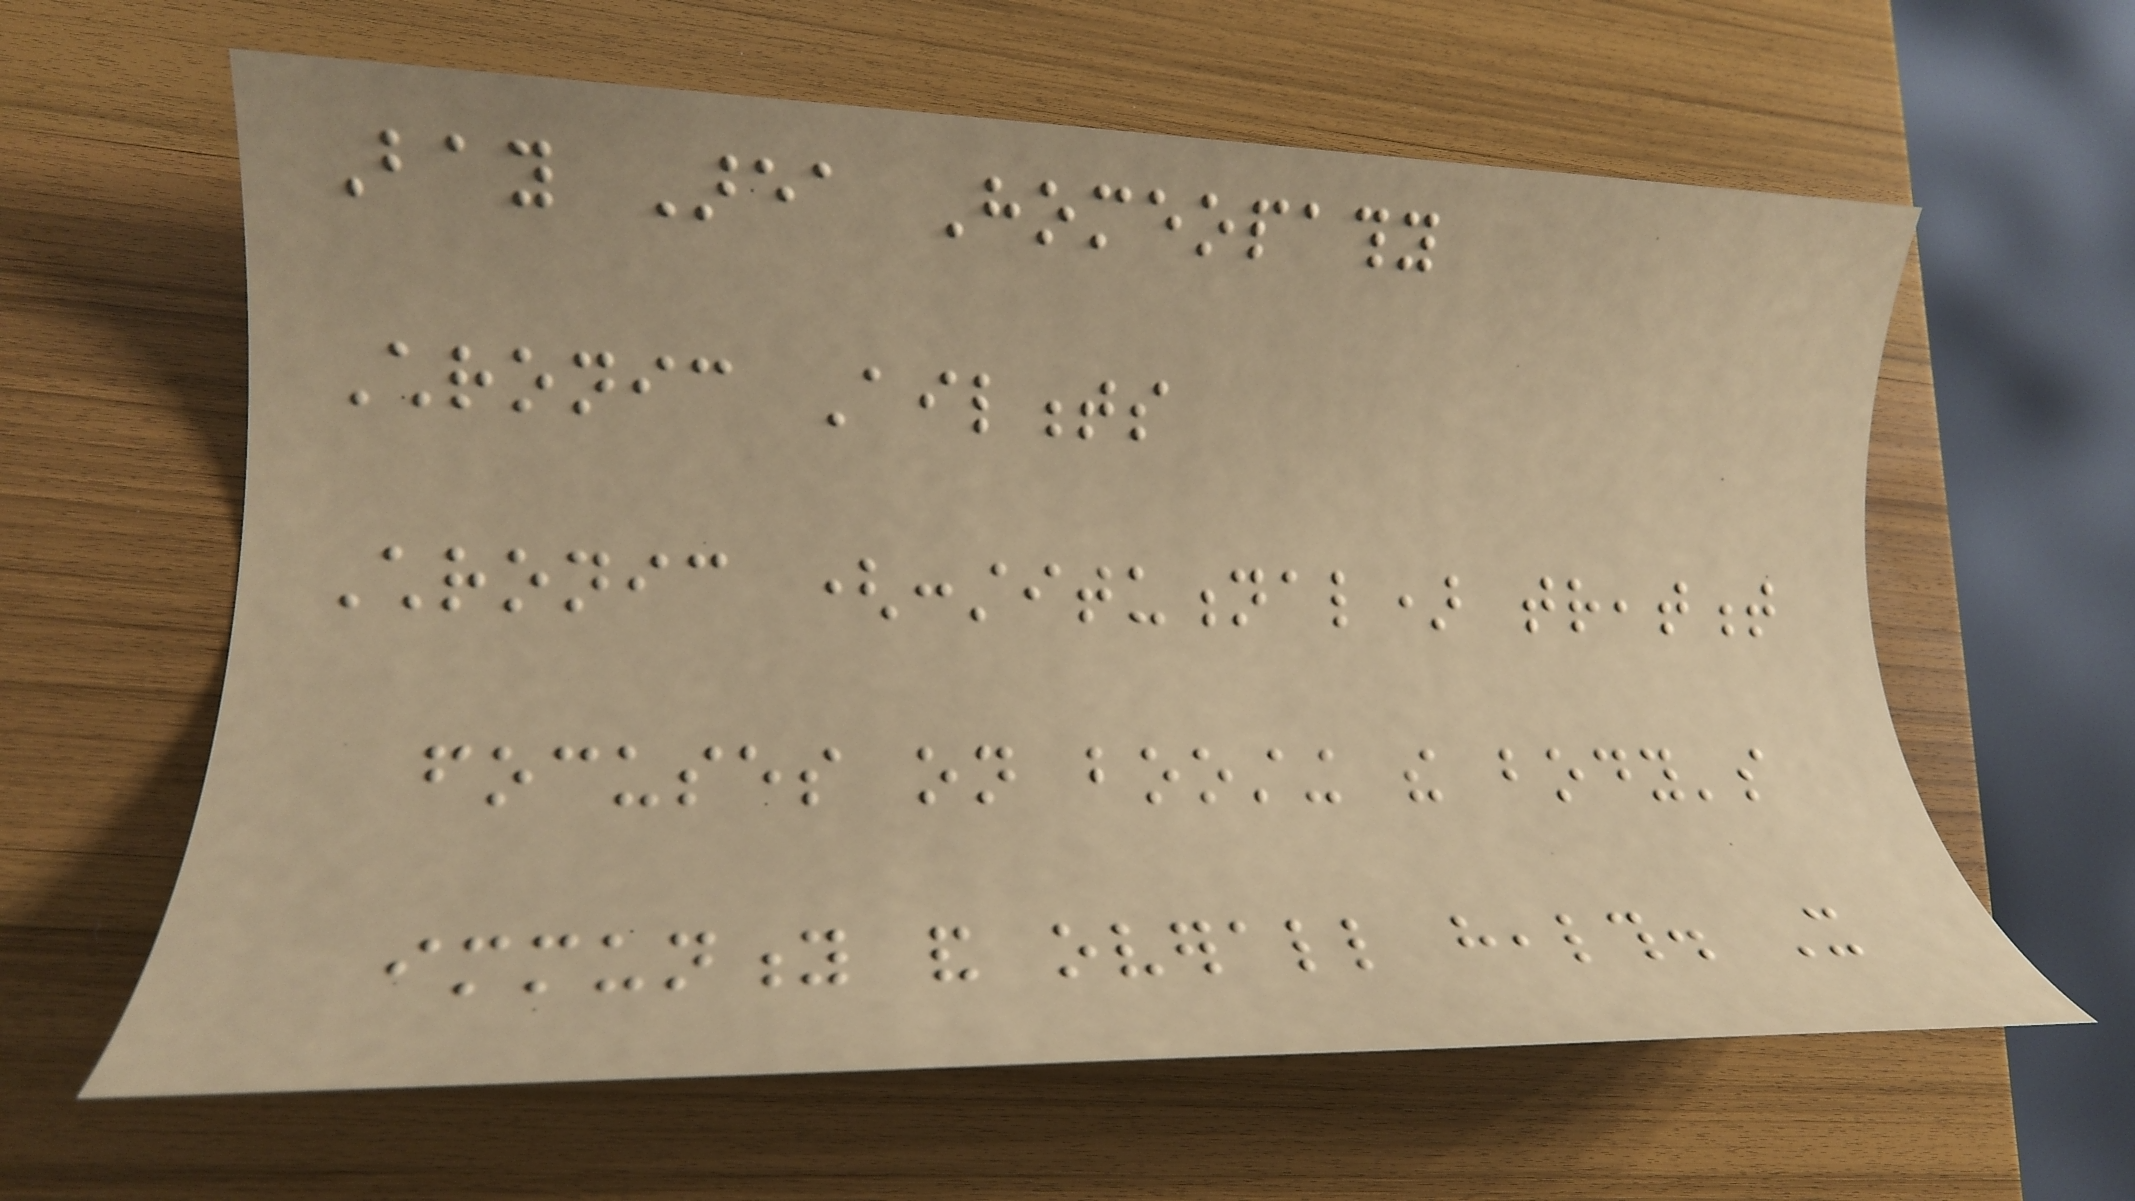Bay Area Homeopathy
Chronic Ailments
Chronic (constitutional) treatment
focuses on boosting the body's
immunity and overall health. It
